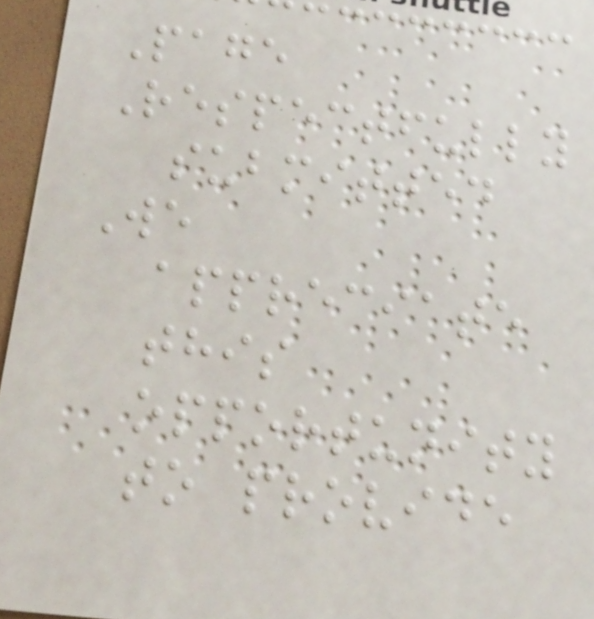Page
Respectfully
submitted
We
appreciate
this
opportunity
to provide
